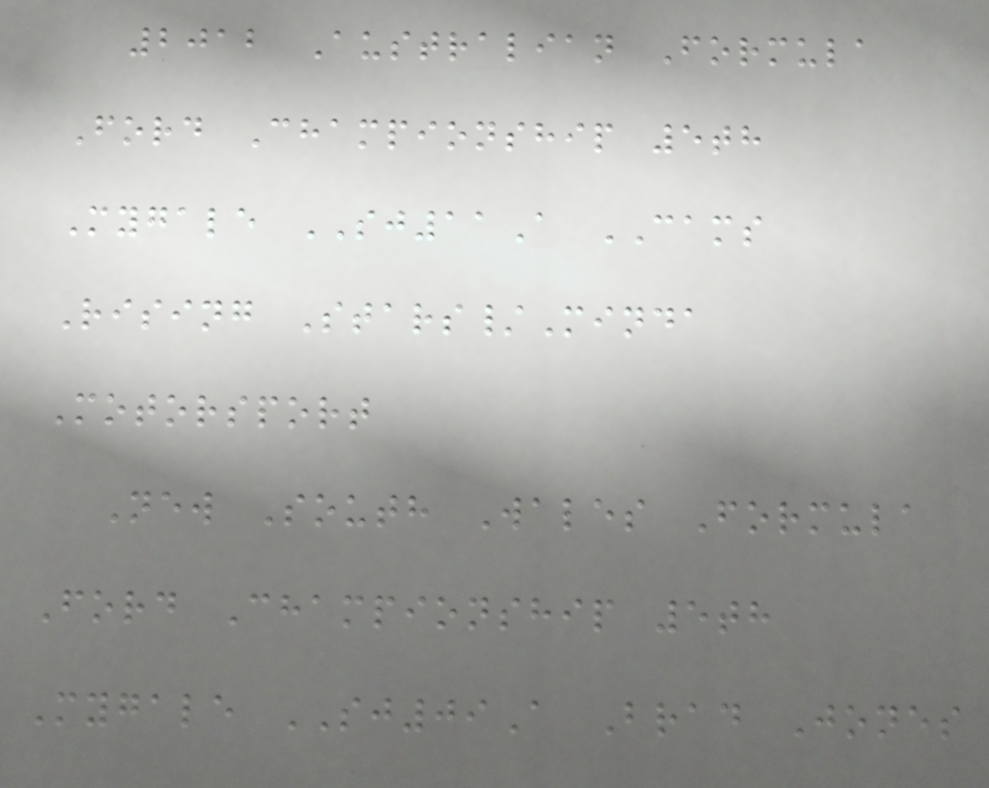2012 Australian Formula
Ford Championship 5th
Mygale SJ11A CAMS
Rising Stars/Minda
Motorsport
New South Wales Formula
Ford Championship 5th
Mygale SJ09A Brad Jones
